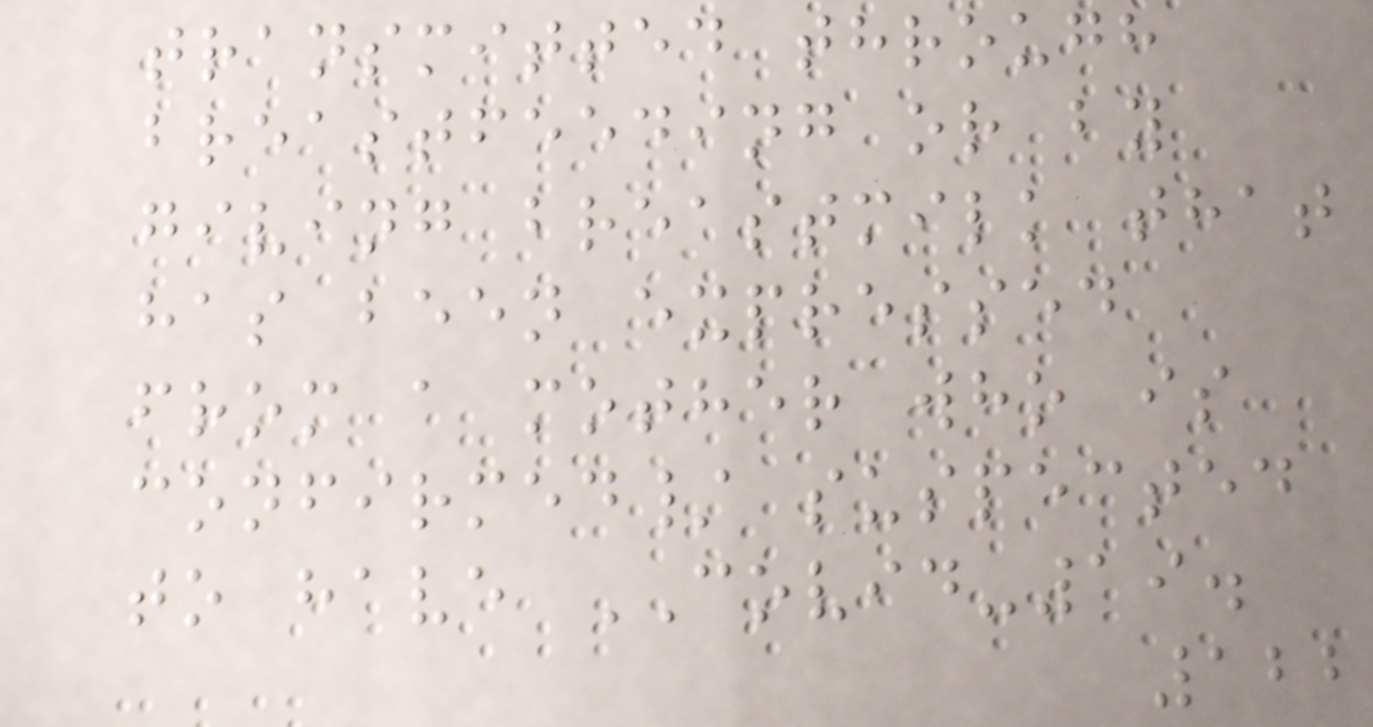transmitted through
breastfeeding or by
giving breastmilk that
has been expressed
from a mother who is
confirmed/ suspected
to have COVID-19.
122
